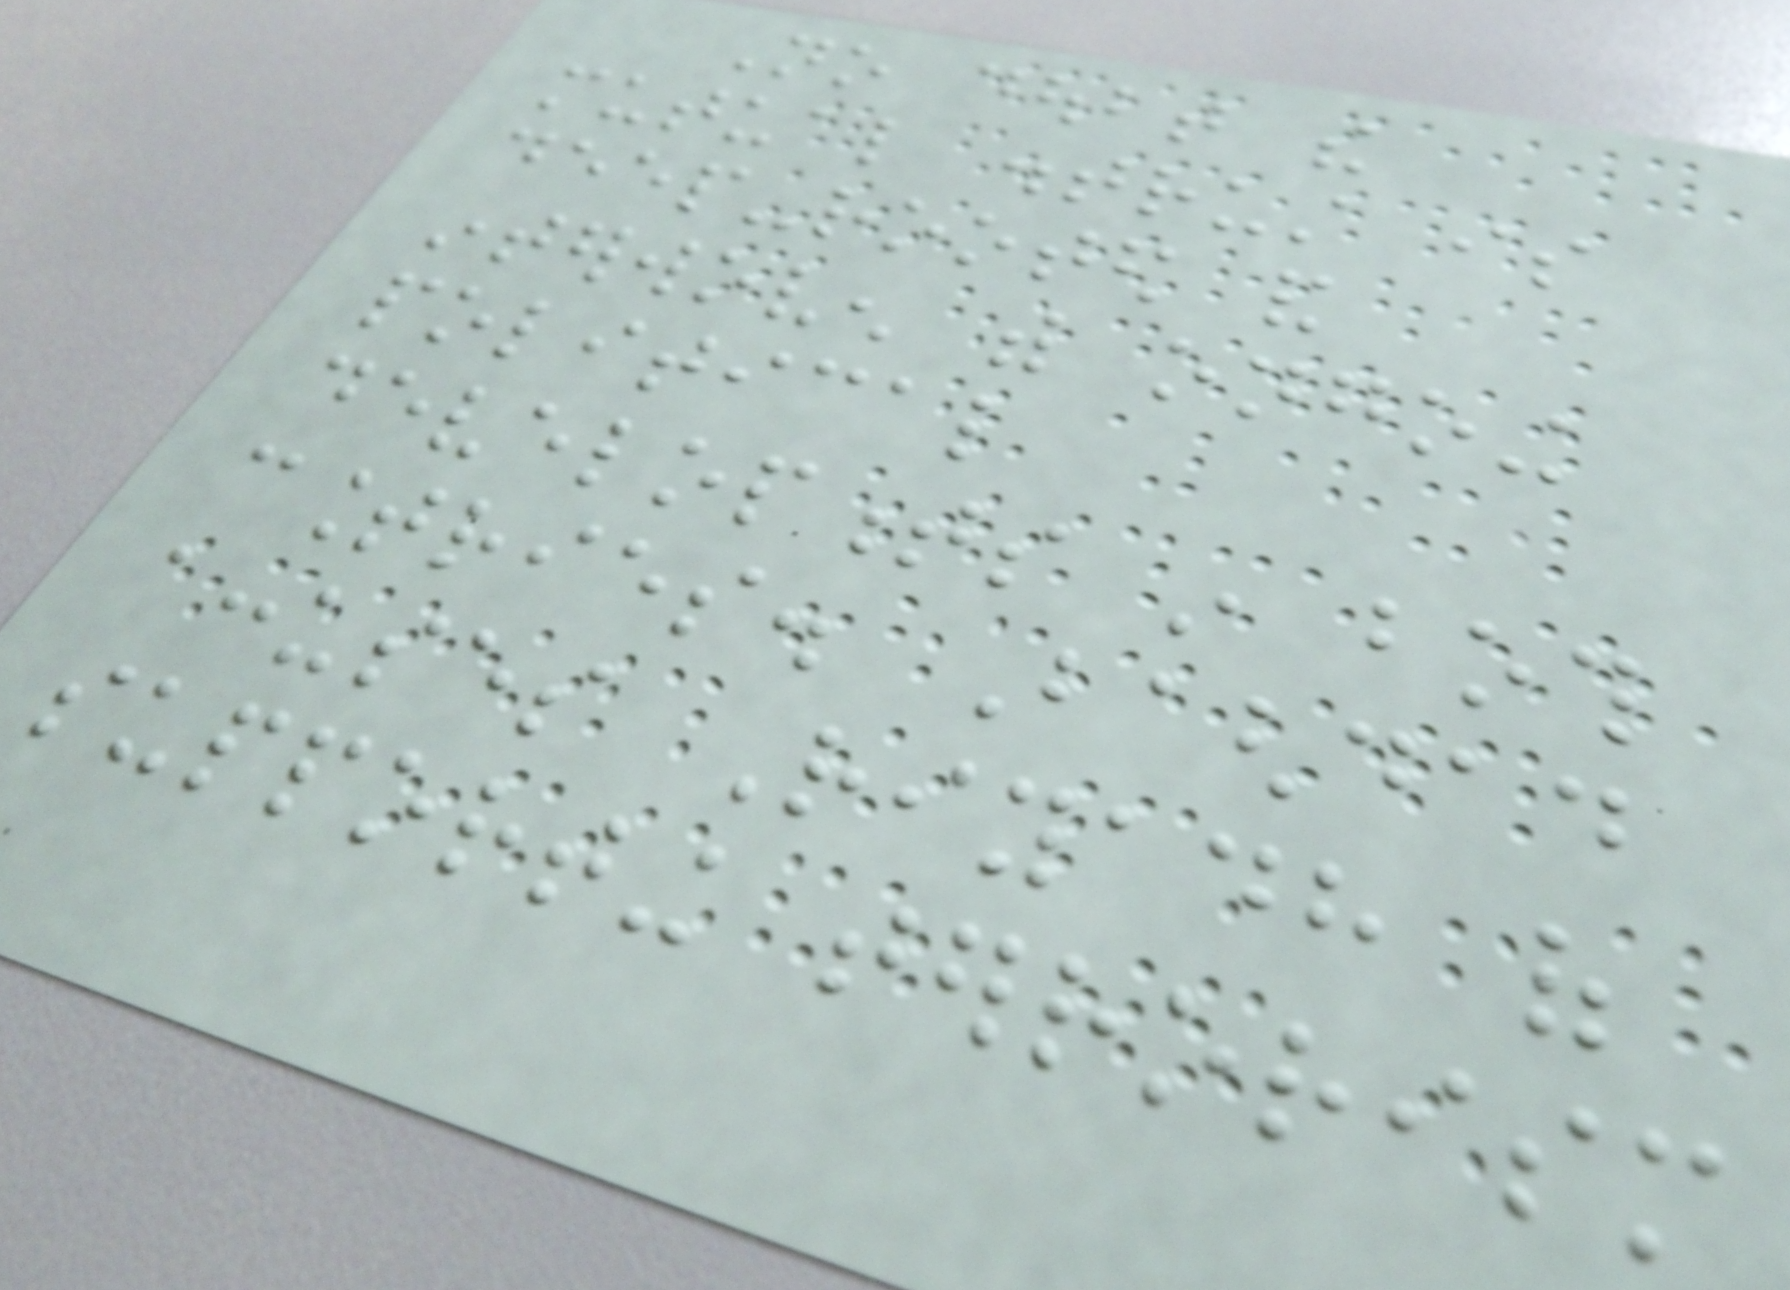No doubt the
mutual distrust is
deep-rooted and
interwoven with ongoing
political
developments in both
countries. Baghdad
accuses Riyadh of
supporting terrorism
